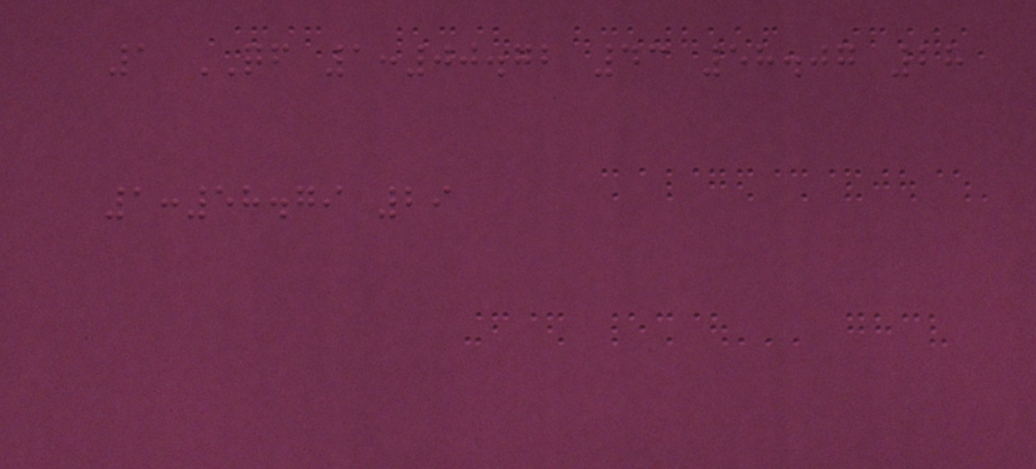1 QF 1:00.72 43 58.07 28
1:58.79 29
